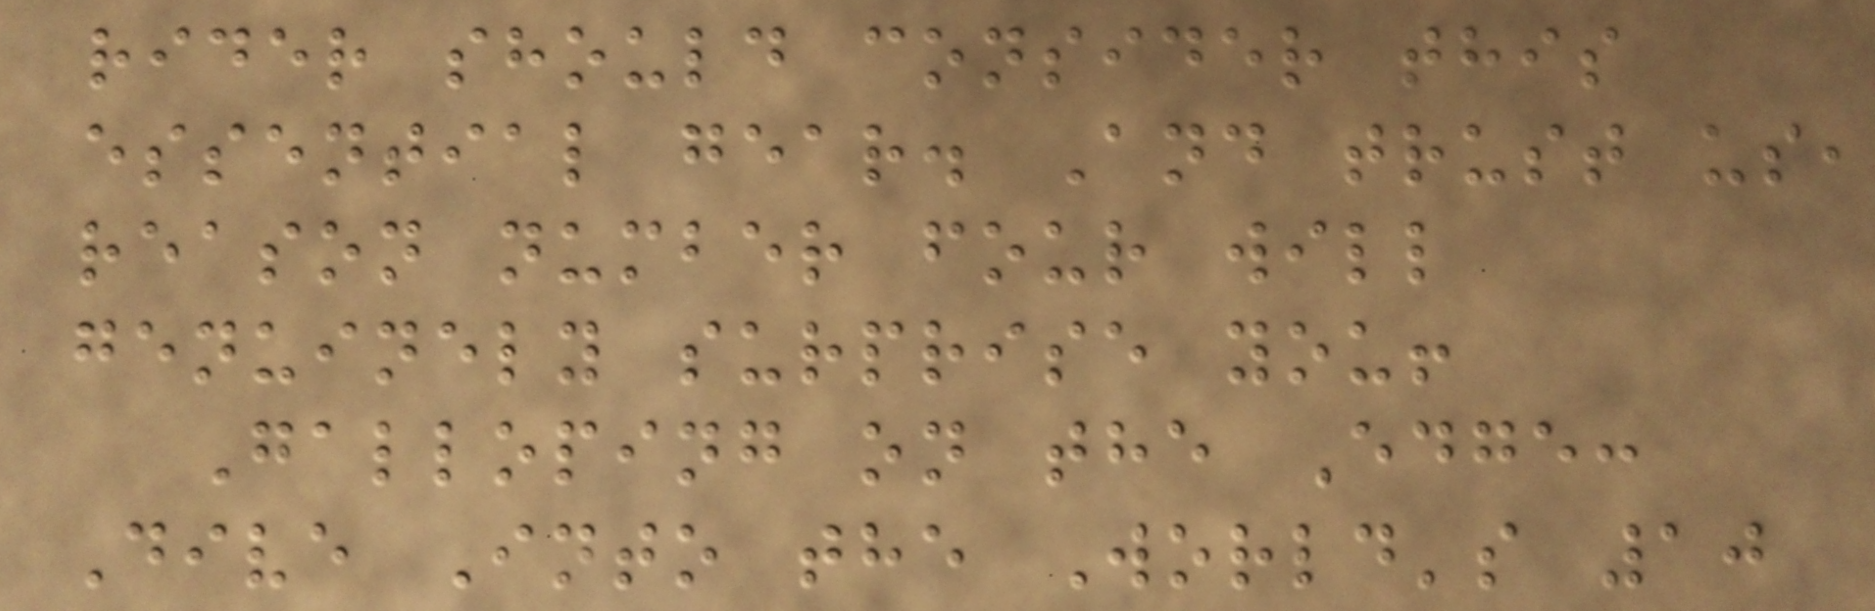rider should consider this
essential gear. And trust us,
reason number four will
genuinely surprise you!
Galloping on the Edge:
Dive Into the World's 10
